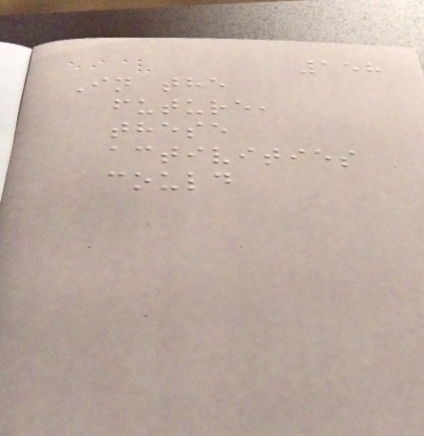158
In the
future,
these
activities
could
